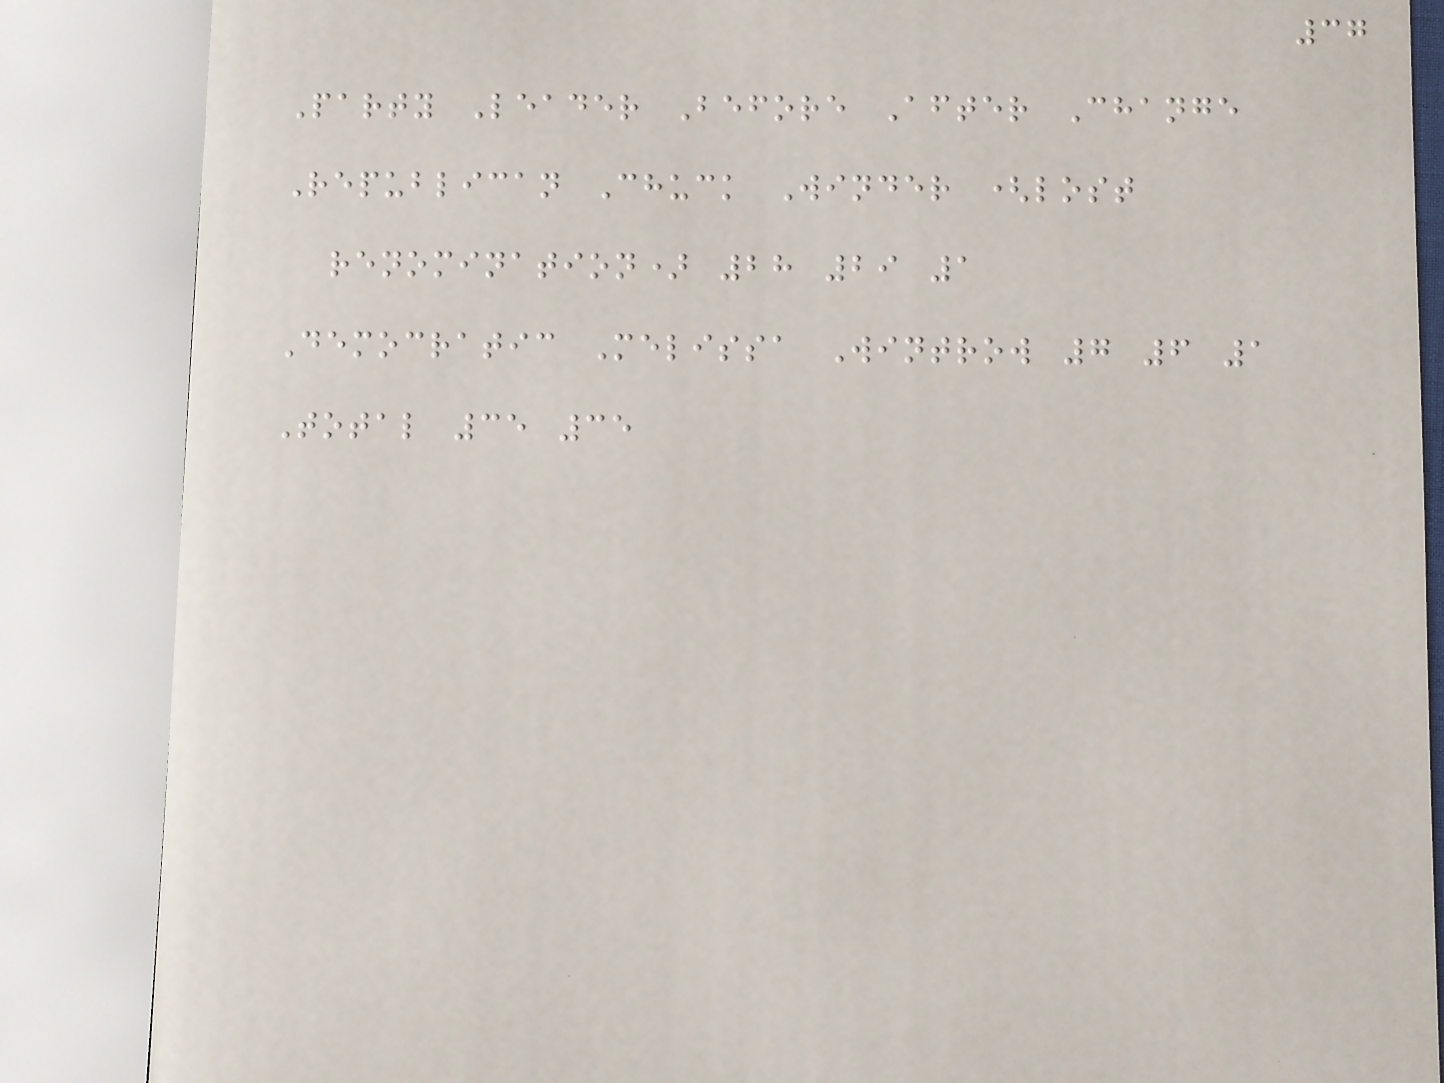37
Party Leader Before After Change
Republican Chuck Winder (lost
renomination) 28 29 1
Democratic Melissa Wintrow 7 6 1
Total 35 35
